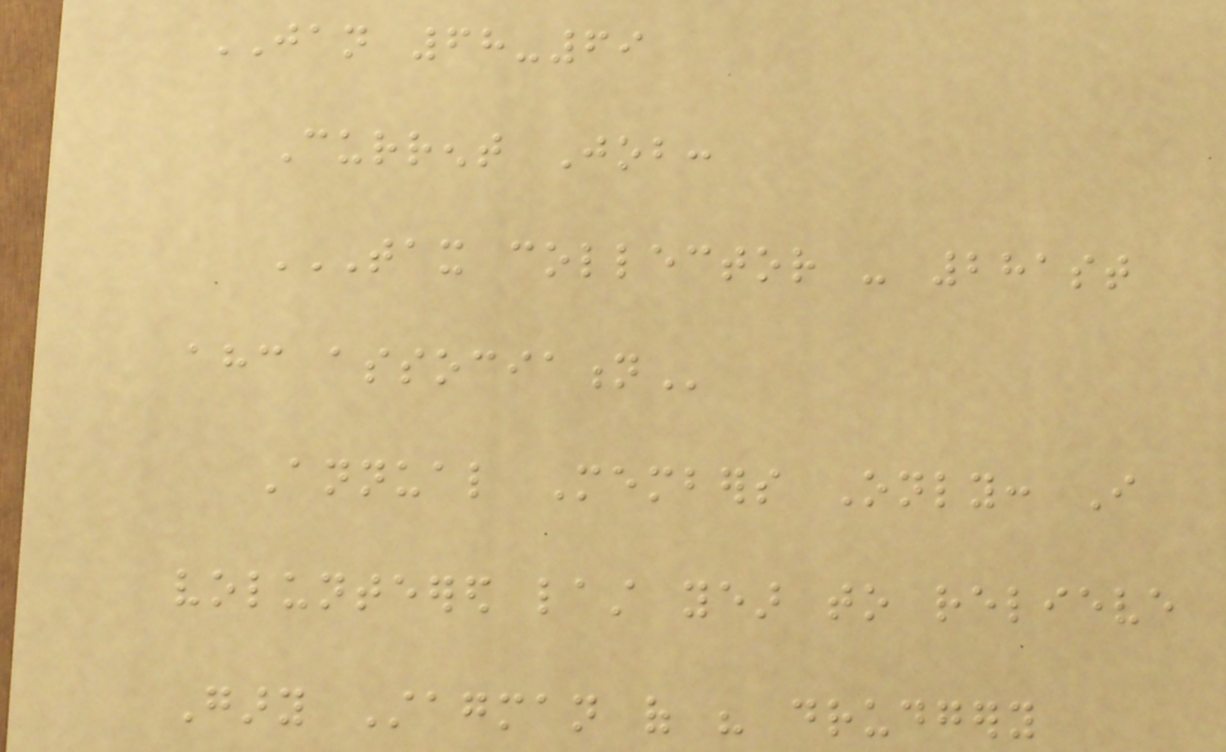JAN 68-69
Current Job:
TAX COLLECTOR - 281ST
AHC ASSOCIATION
Annual Members Only: I
volunteered last year to relieve
Gary Stagman of his drudgery
